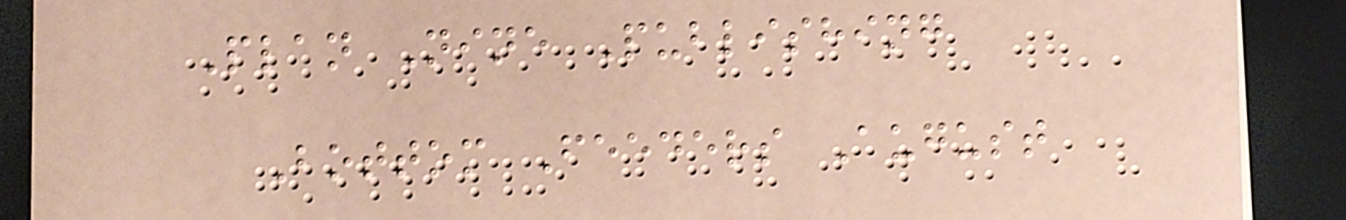Plan Nine Publishing
Bottom Feeders August
